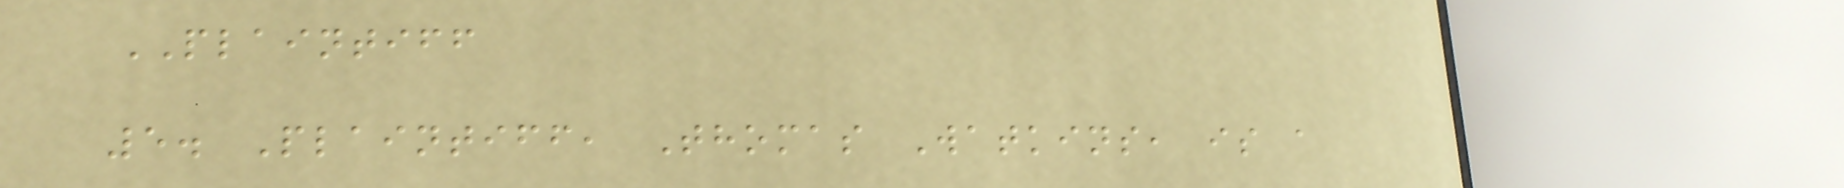PLAINTIFF
5. Plaintiff, Thomas Watkins, is a
